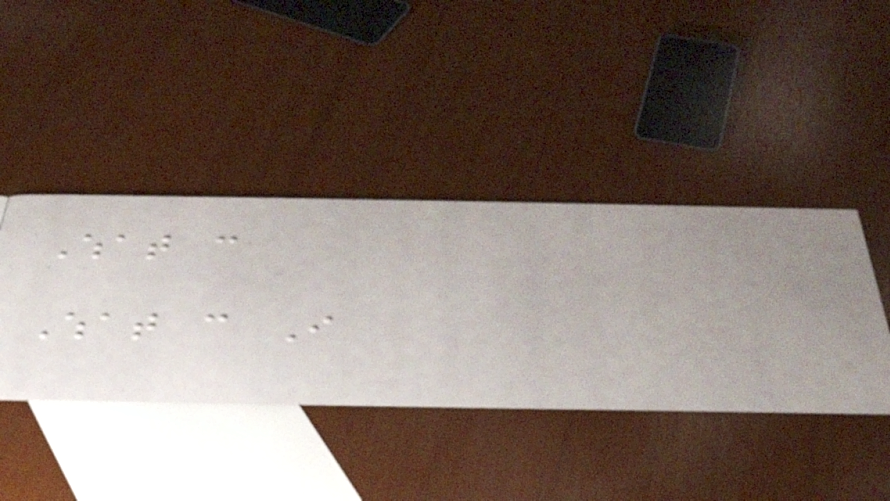What can
What can I
